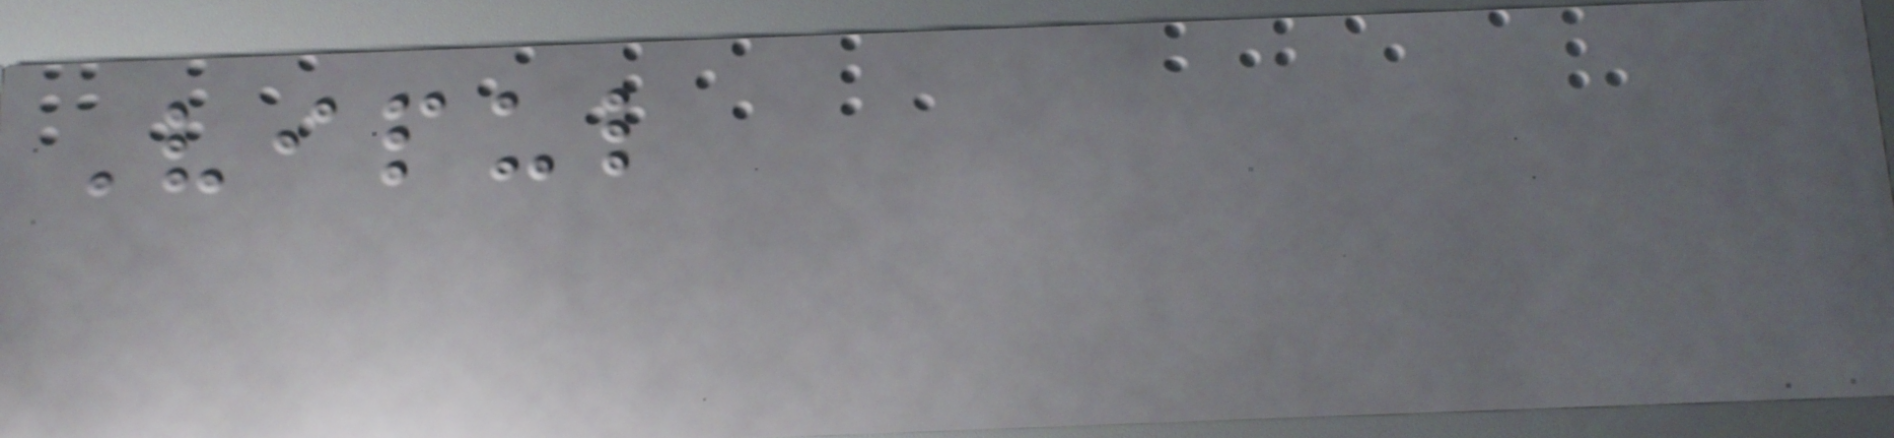Vipul
